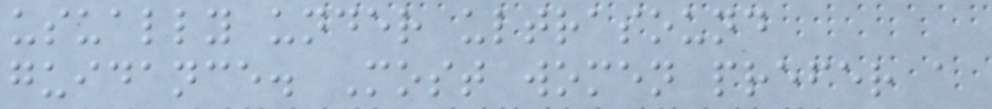usually under ultrasound
guidance. Most women prefer a
